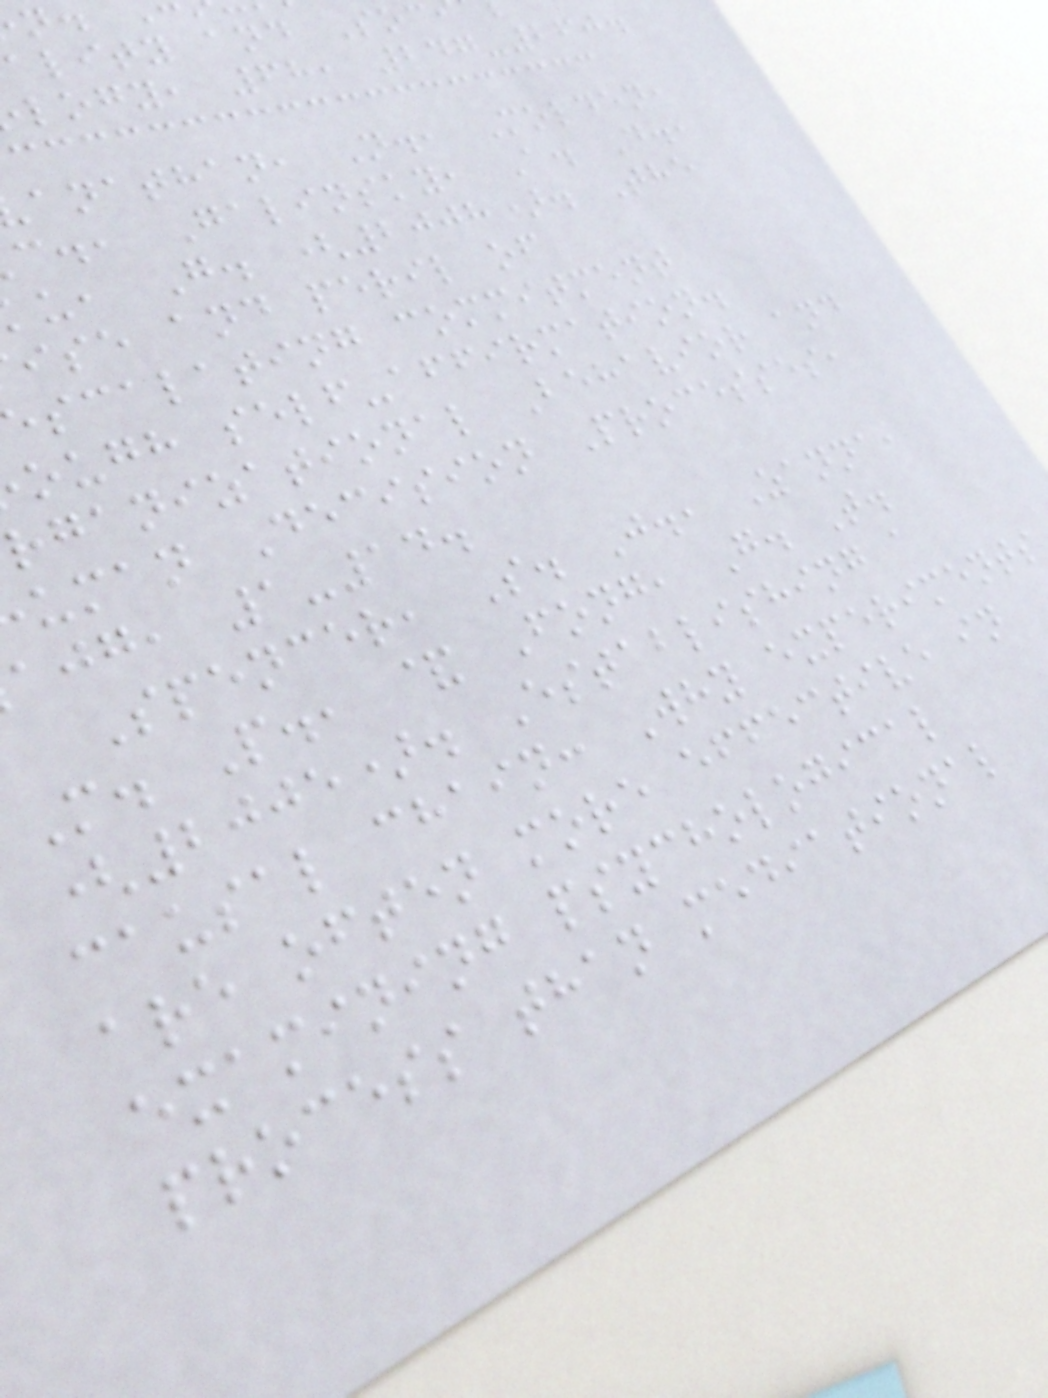ality and Soc
logy, 68, 247-260.
anathan, N., Molden,
c., Galinsky, A. D.,
u, G. (2008). The
ise and peril of
scalating commitment
ough self-affirmation.
rganizational Behavior and
uman Decision Processes,
ajg, 1-14.
Spencer, S. J., Zanna,
M. P., & Fong, G. T.
(2005). Establishing a
causal chain: Why experiments
are often more effective in
examining psychological
process than mediational
